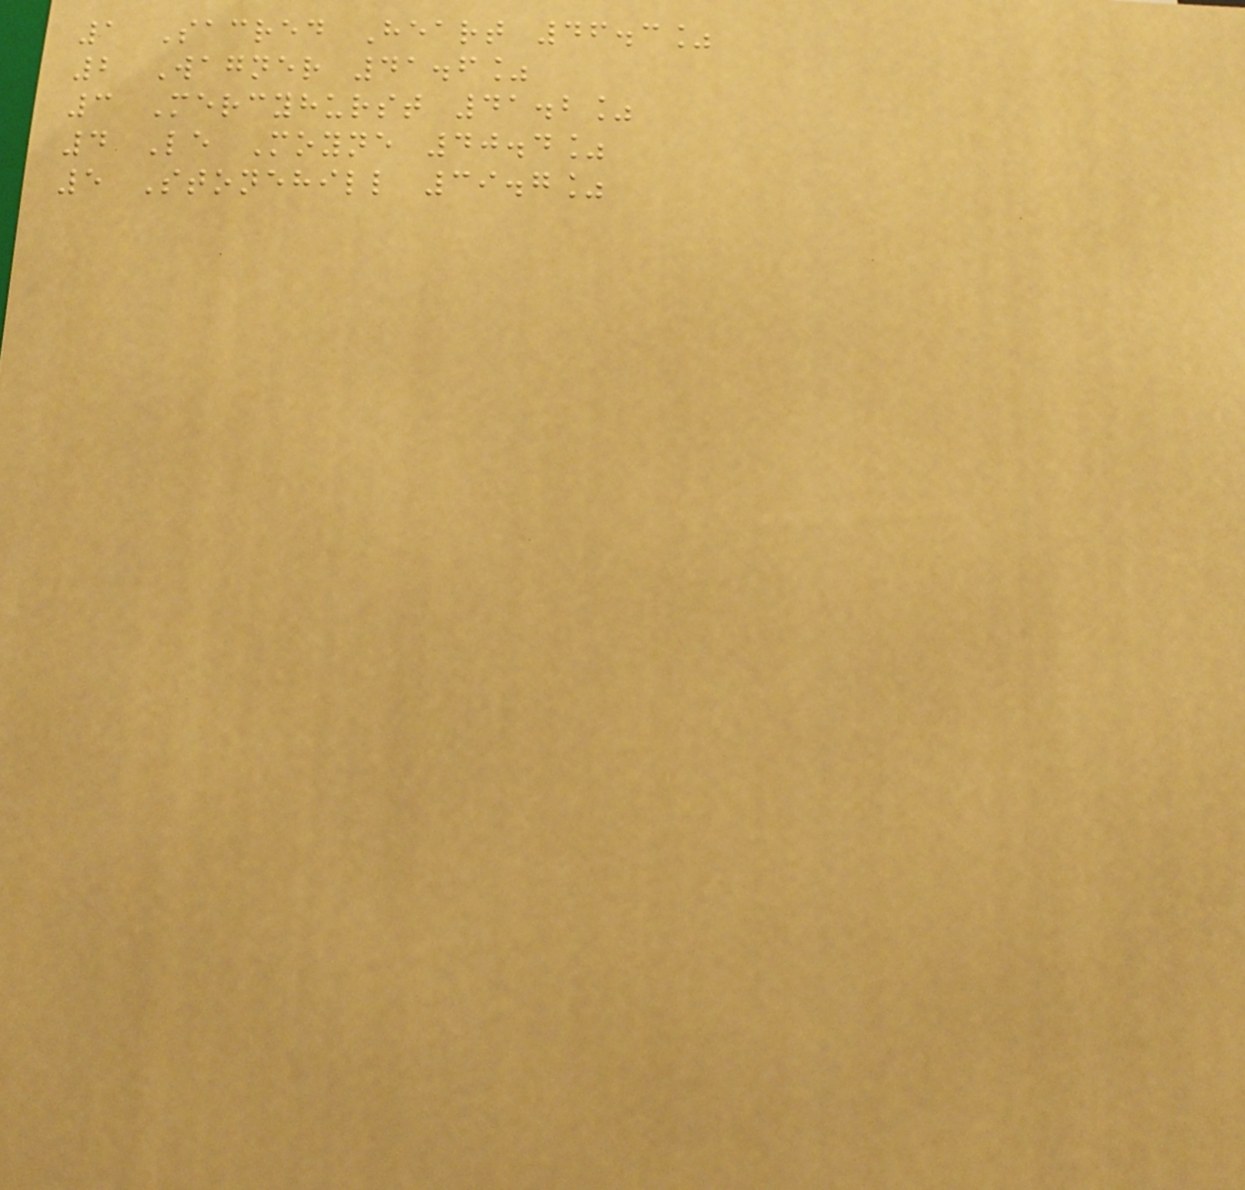1 Sacred Heart 46.3%
2 Wagner 41.6%
3 Mercyhurst 41.2%
4 Le Moyne 40.4%
5 Stonehill 39.7%
